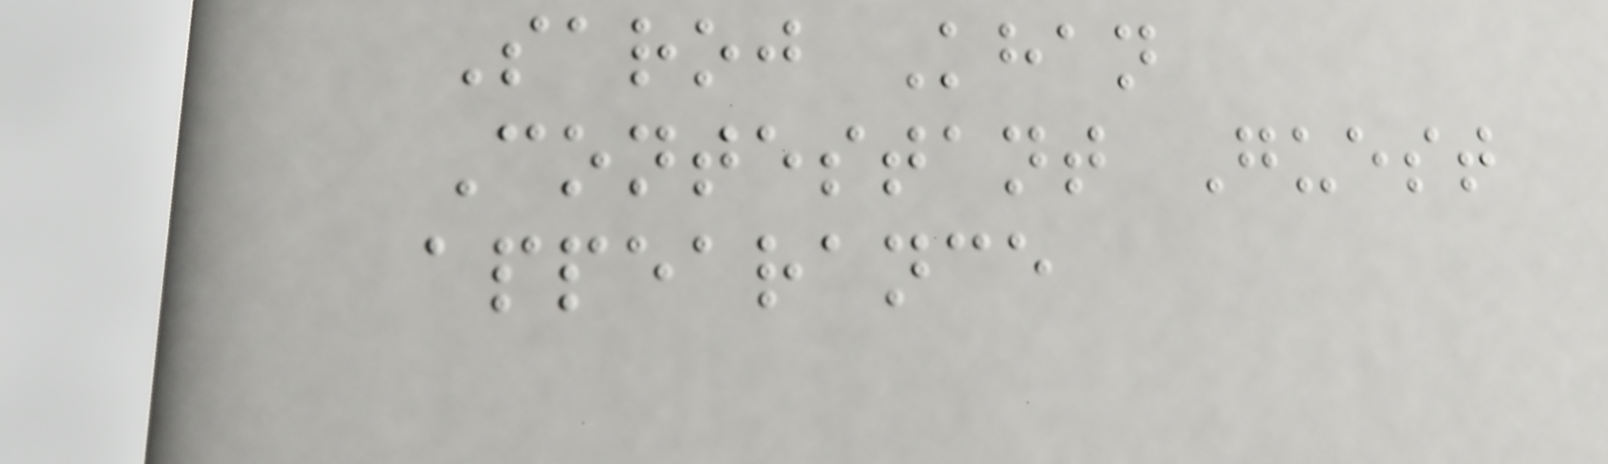Saroj Khan
Contestant Guest
appearance
